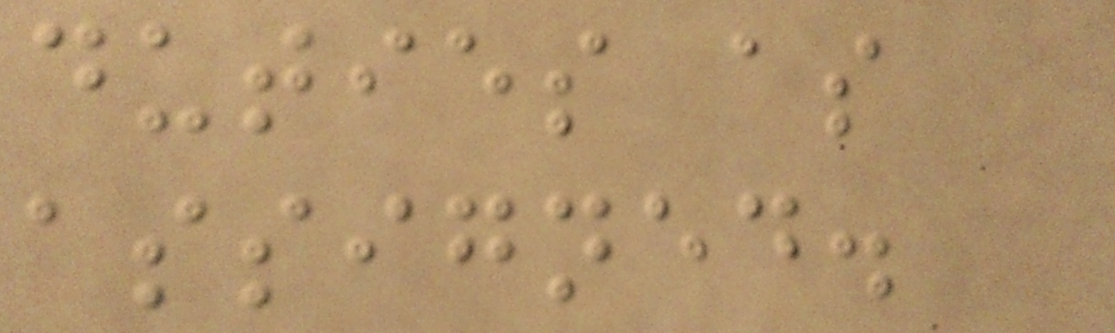duties as
assigned.
